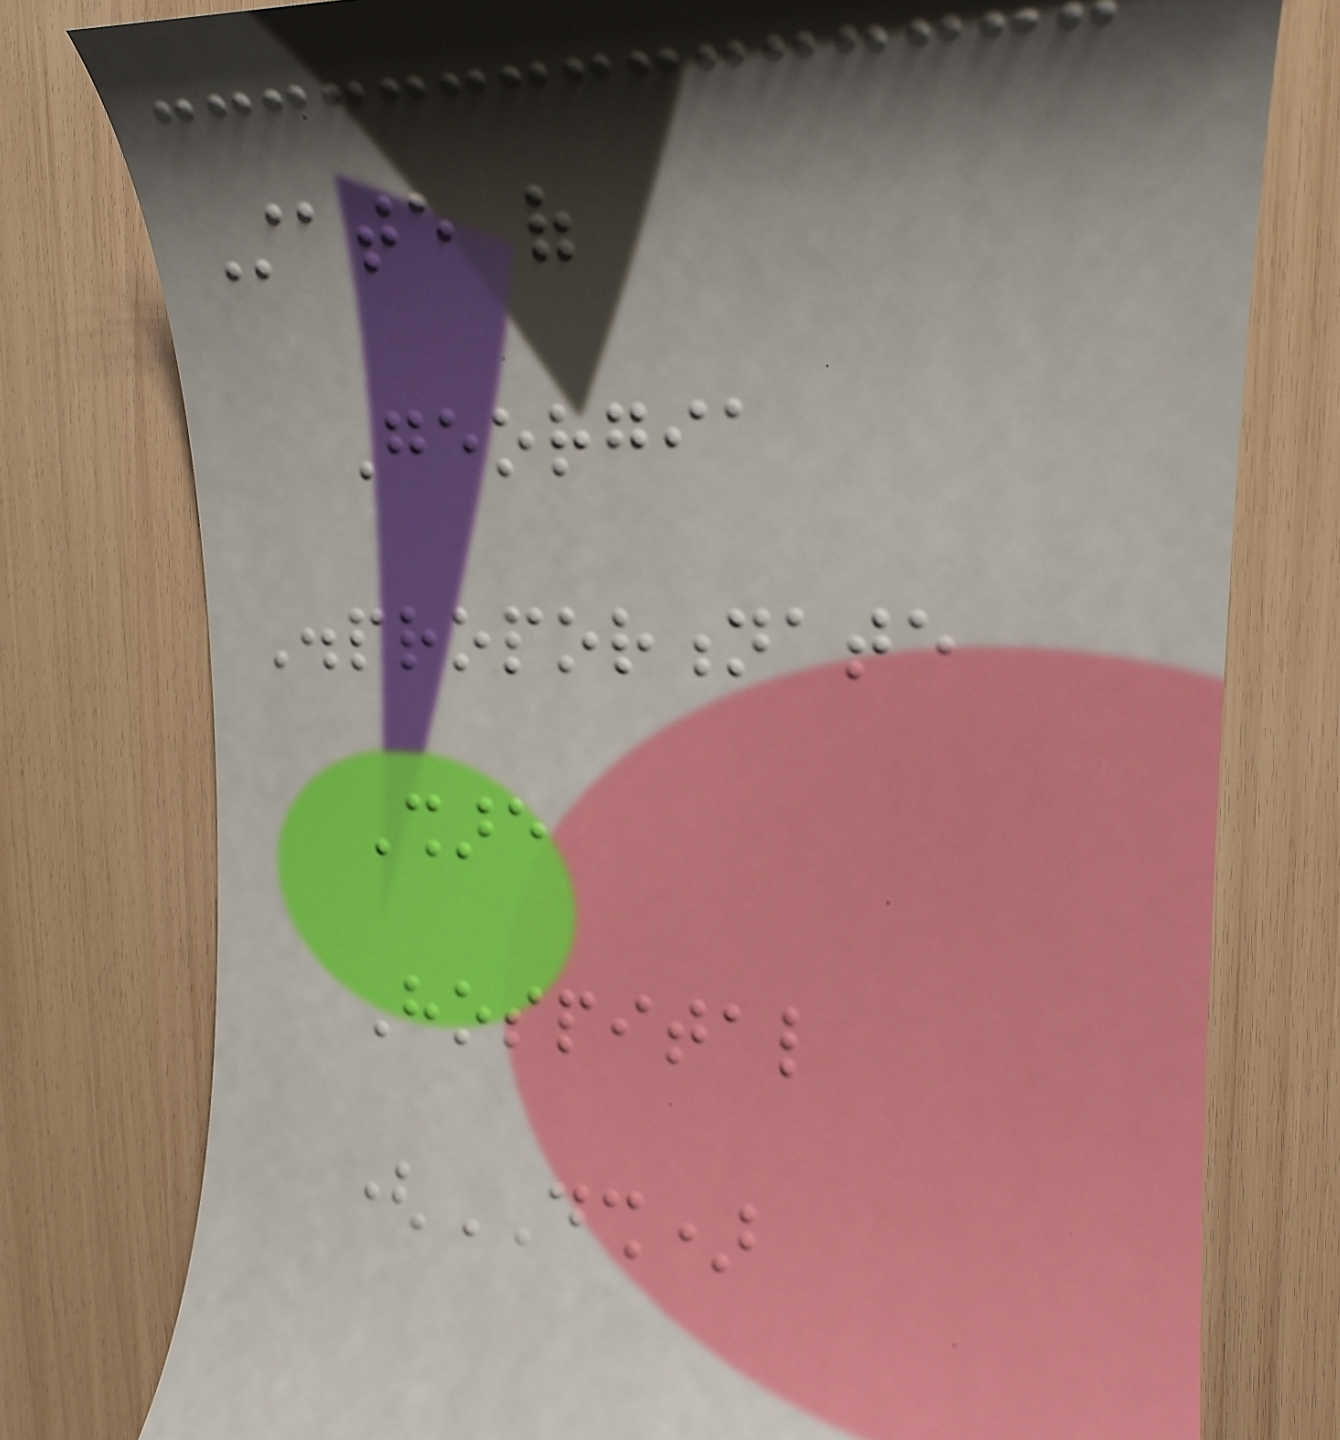State of
Georgia
Disproportionate
Share
Hospital
(DSH)
